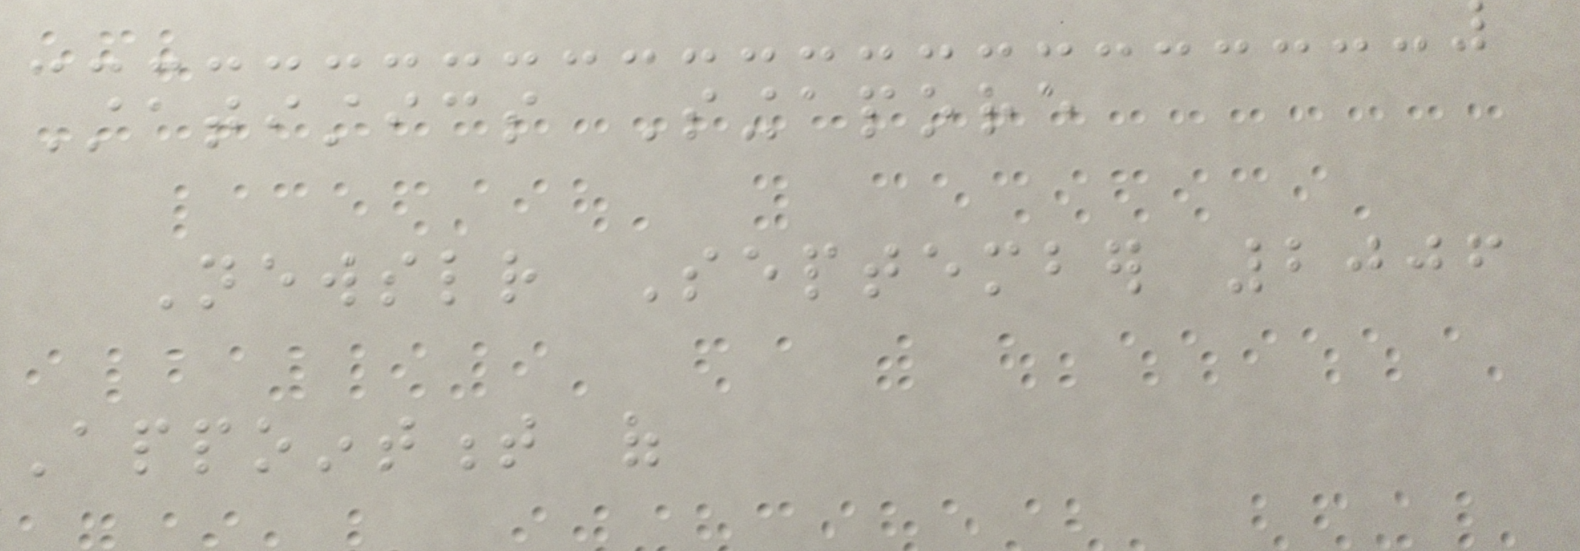Statistics Singapore
Newsletter September 2006
Appointment of
